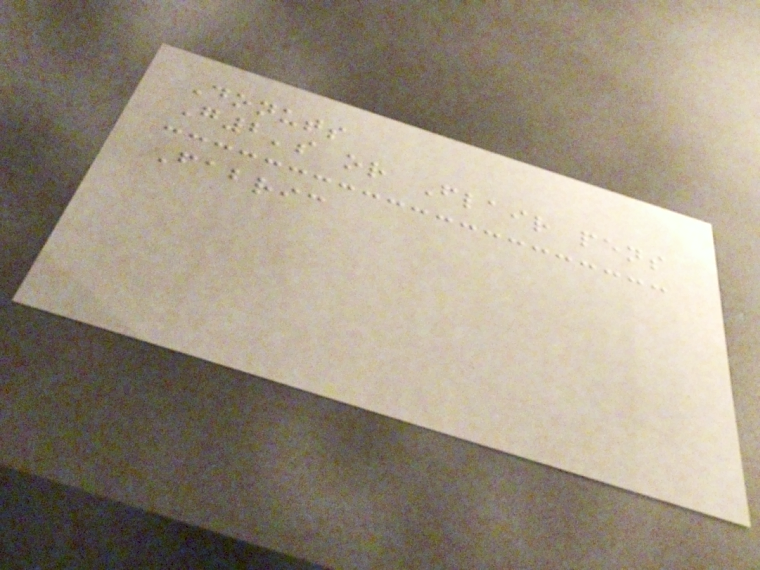Donuts
G2's or Flair pens
Fabric
